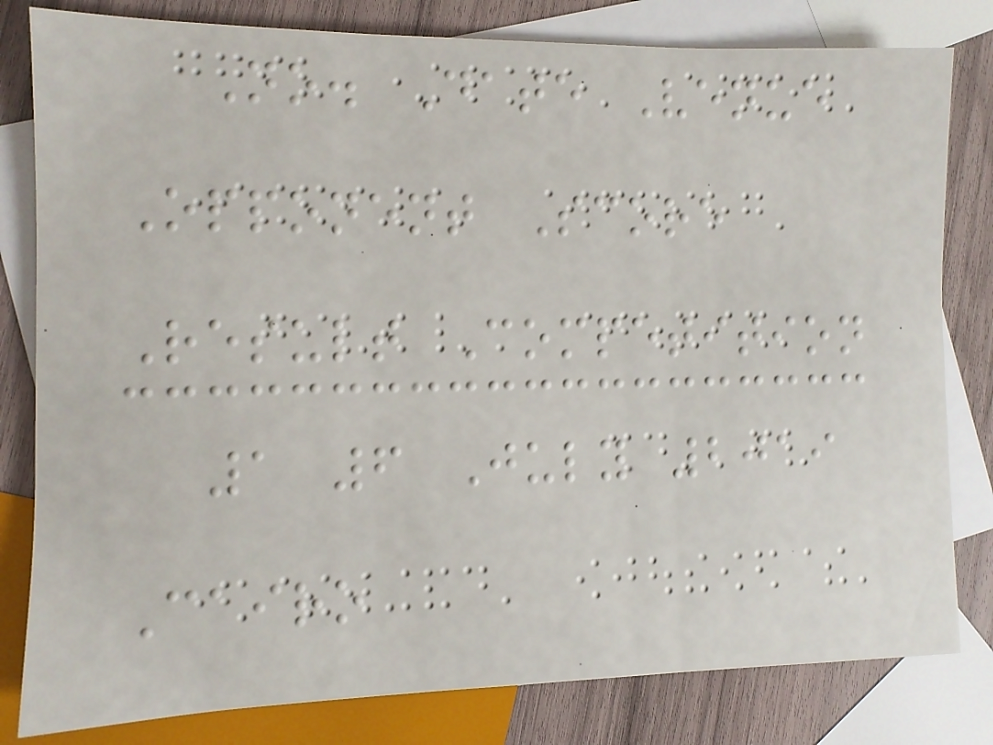No. Date Venue
Opponent Score
Result Competition
1 6 July 2019
Cairo
